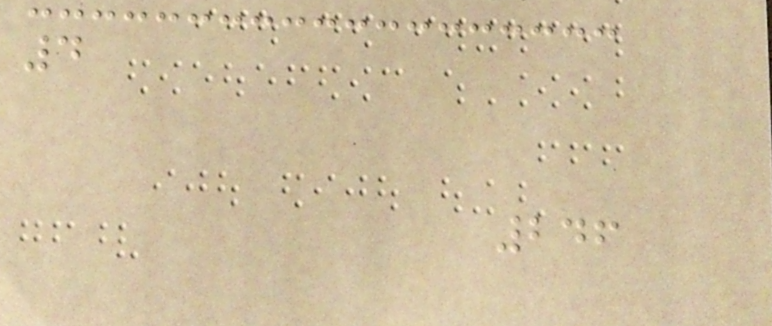4
246
